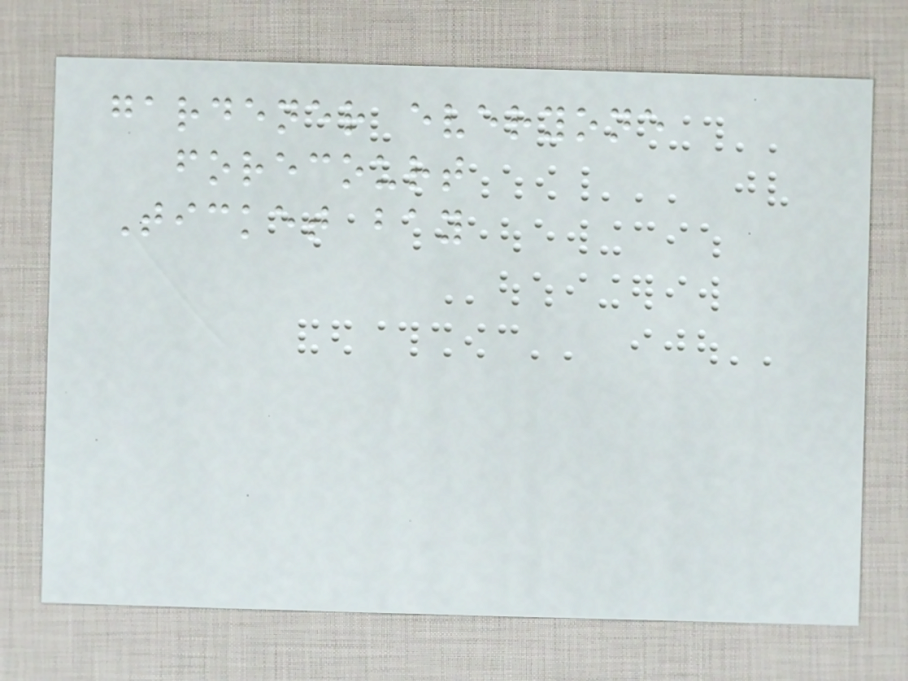gardener everyone
forecourt
Ticket bay
